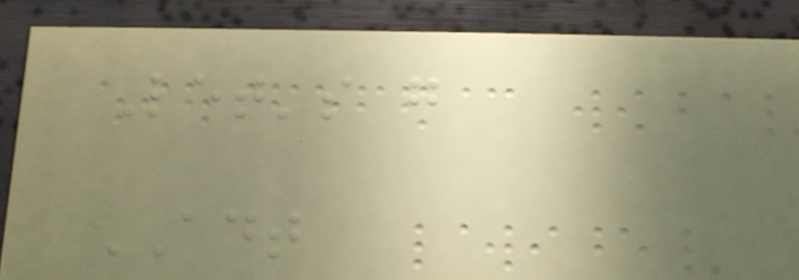Let's g
ADT
